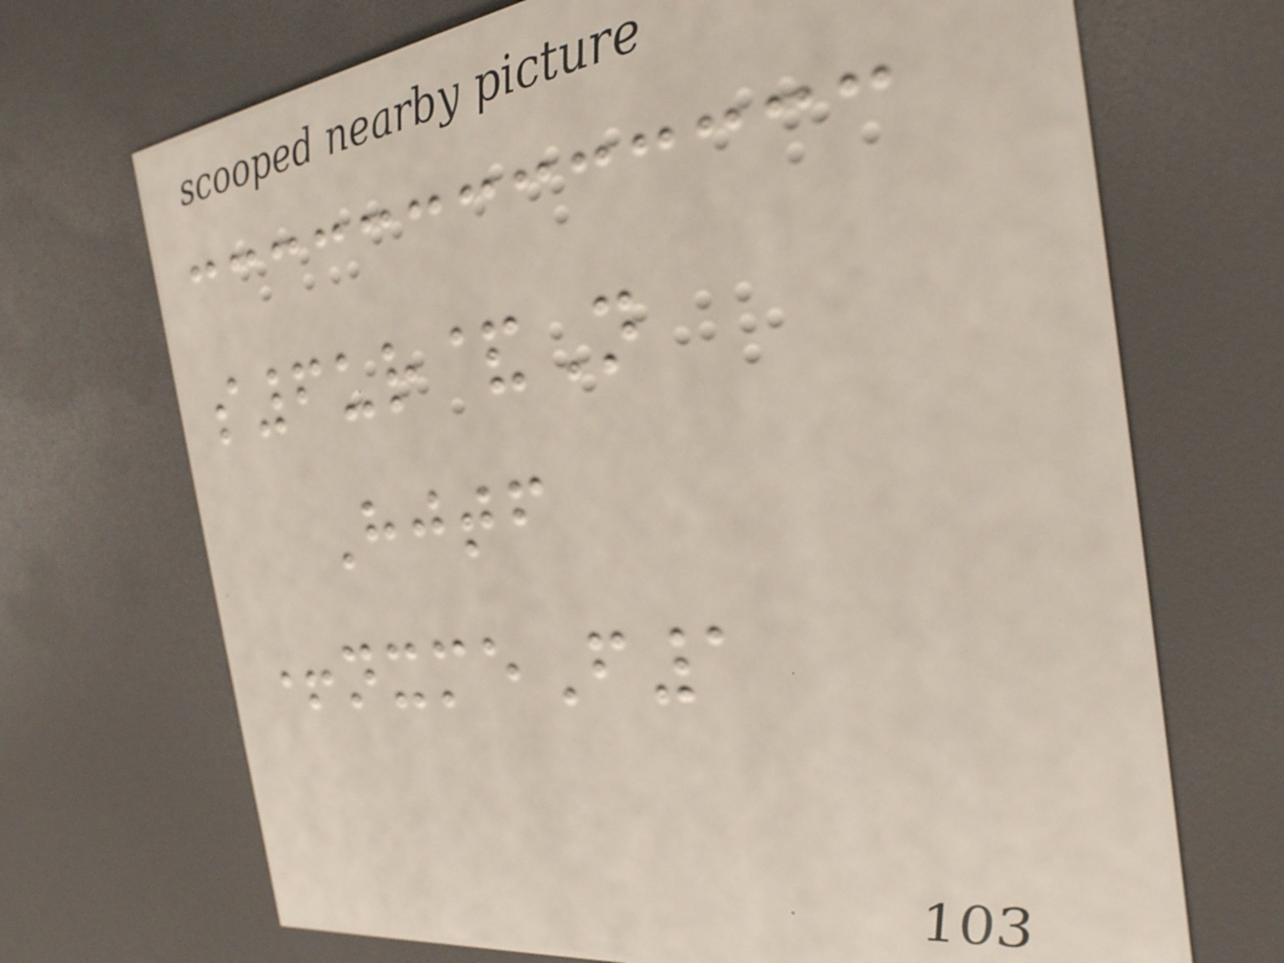s6ur&N
Hjtf
+nxmeF1
